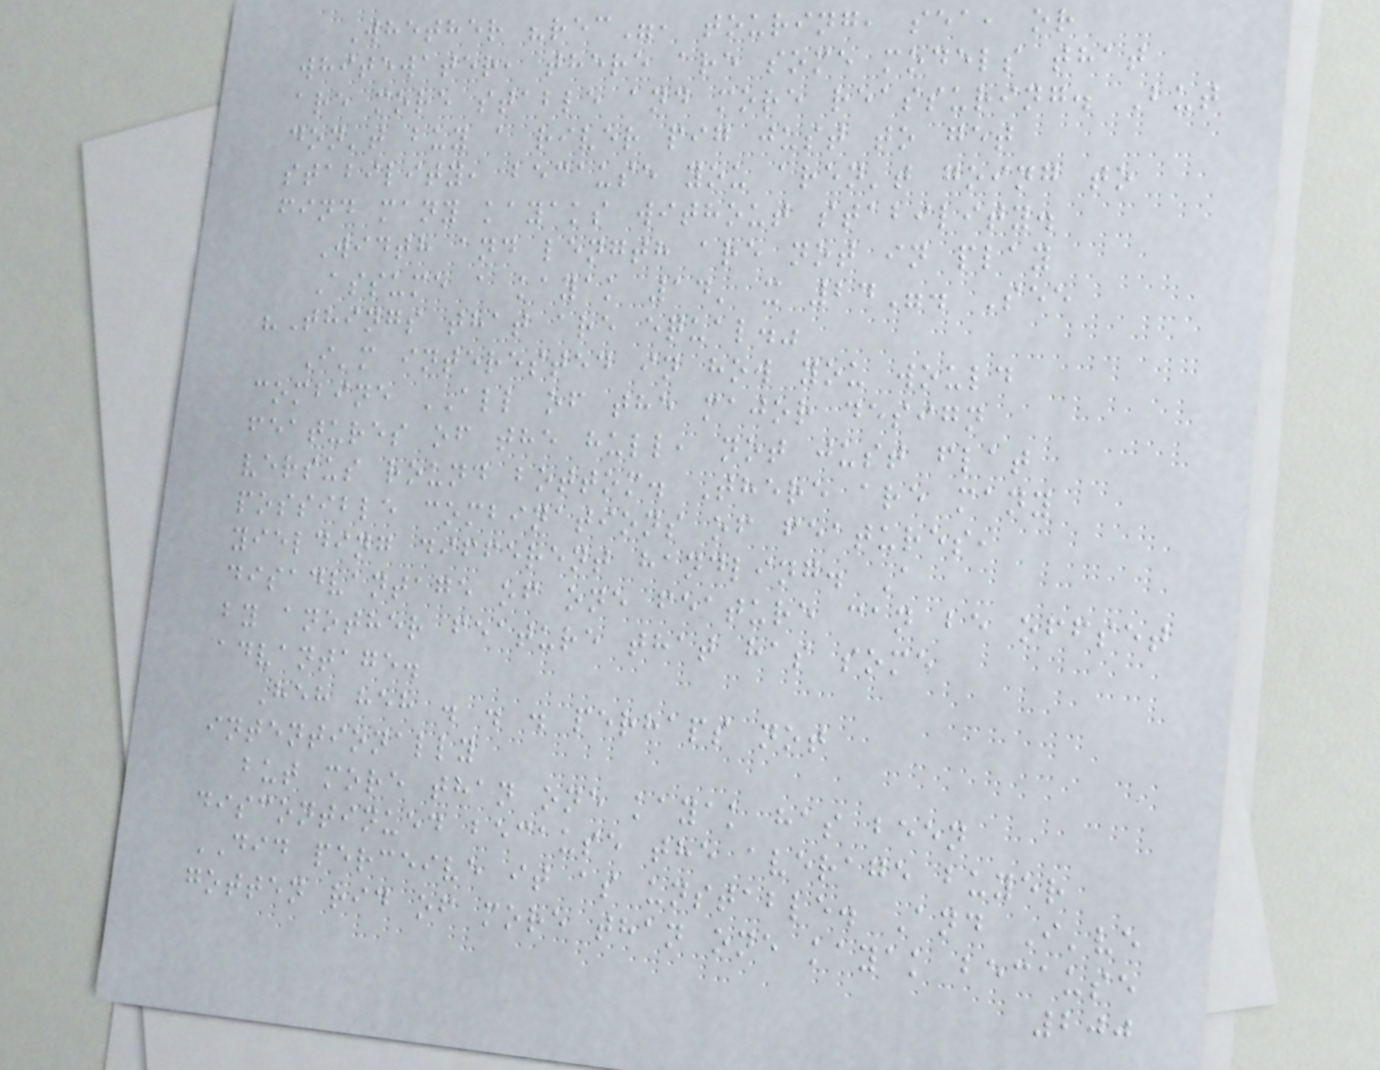Whether "rec", touring, sea, or
whitewater, there are some models that
are more stable and more reassuring. But
don't buy a river pig just to get
stability, because you aren't going to
find many kayaks without stability.
Width and length are not in play
Assume a kayak 14' x 24". See
"Things that are equal."
I'm interested in how you would
combine ALL of the major design
features of the hull, not just flat
versus round bottom. There are many
possible combinations of features,
yielding different handling. A
disadvantage of one feature can be offset
by another feature that has some
advantage.
Heh heh . . . perhaps not
intentionally
but more than one kayak has been
discontinued because the average buyer
DID perceive it as unstable. And I've
gotten rid of more than one kayak because
200
